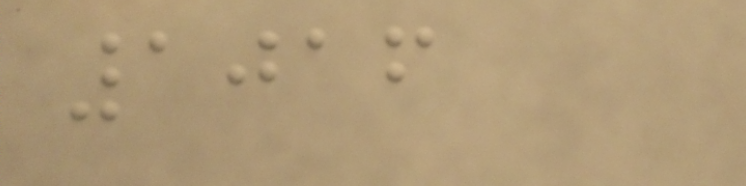1016
